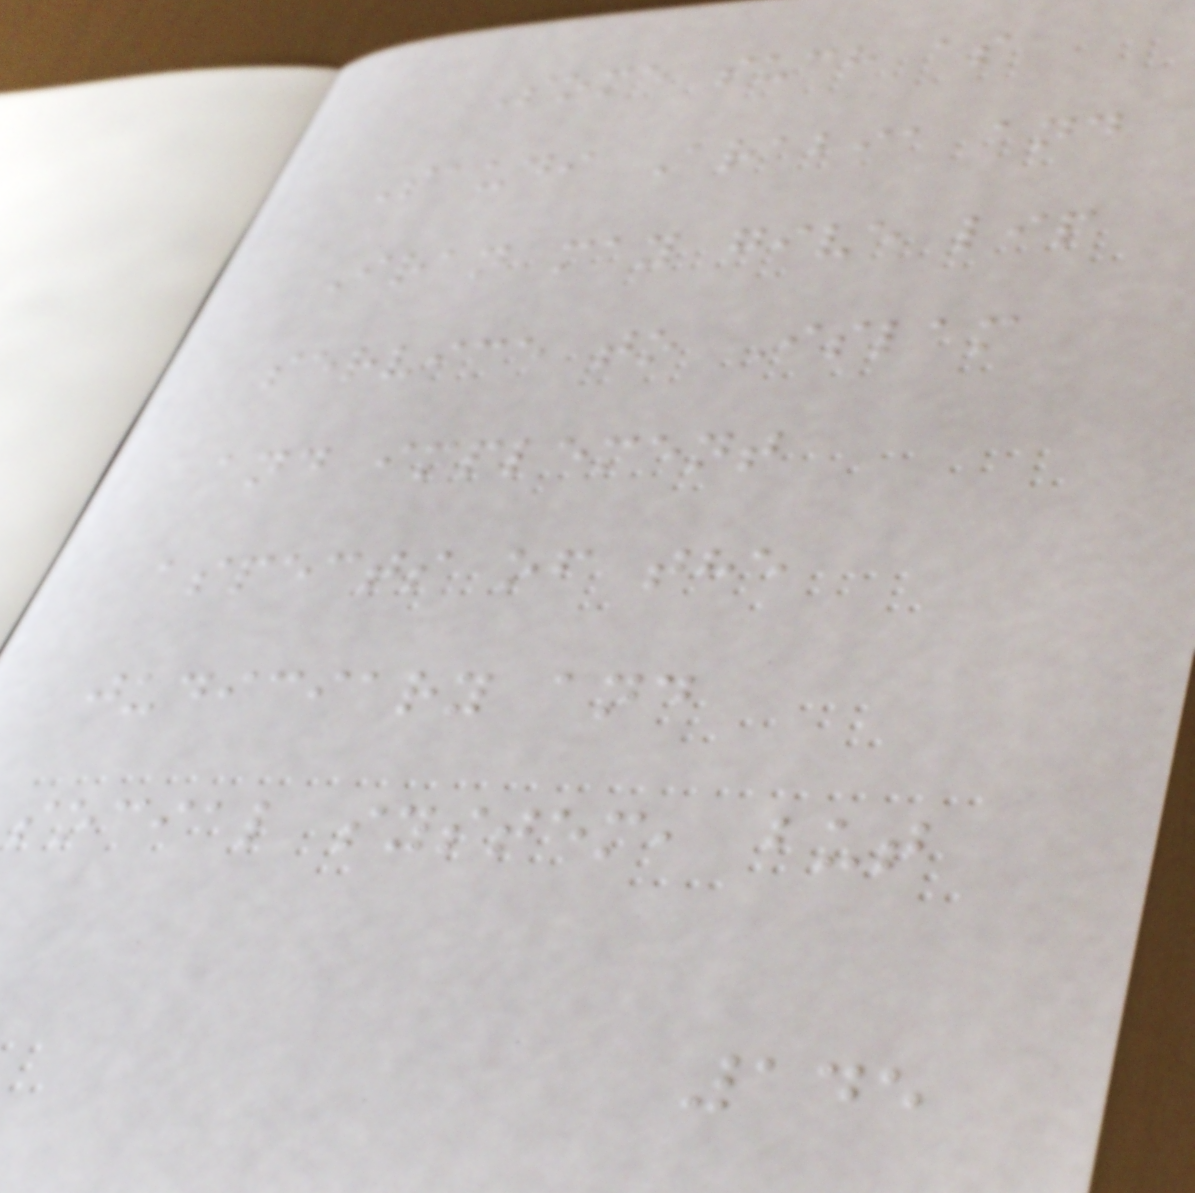Some such as
Saudi Arabia and
Iran may give lip
service to Islam
and implement
aspects of the
judiciary and
social system, but
145
